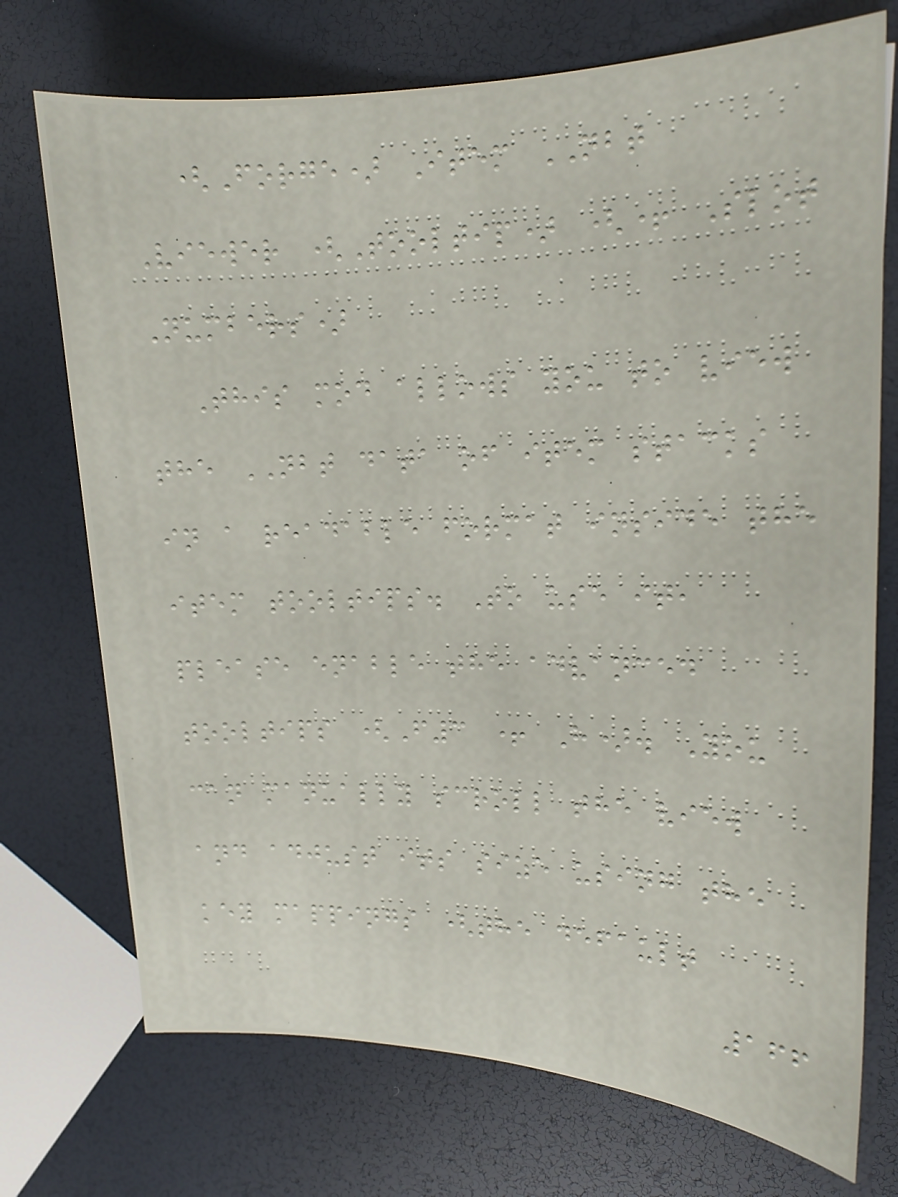(Forge) Item NBT
Viewer (Tooltip) (+ Slot
Numbers)
This mod allows you to view
the NBT data of item stacks
in a readable format inside the
item tooltips. To use it,
please enable the advanced
tooltips (F3 + H). You
can manually scroll the view
and adjust its size using the
key mappings (the default
166
